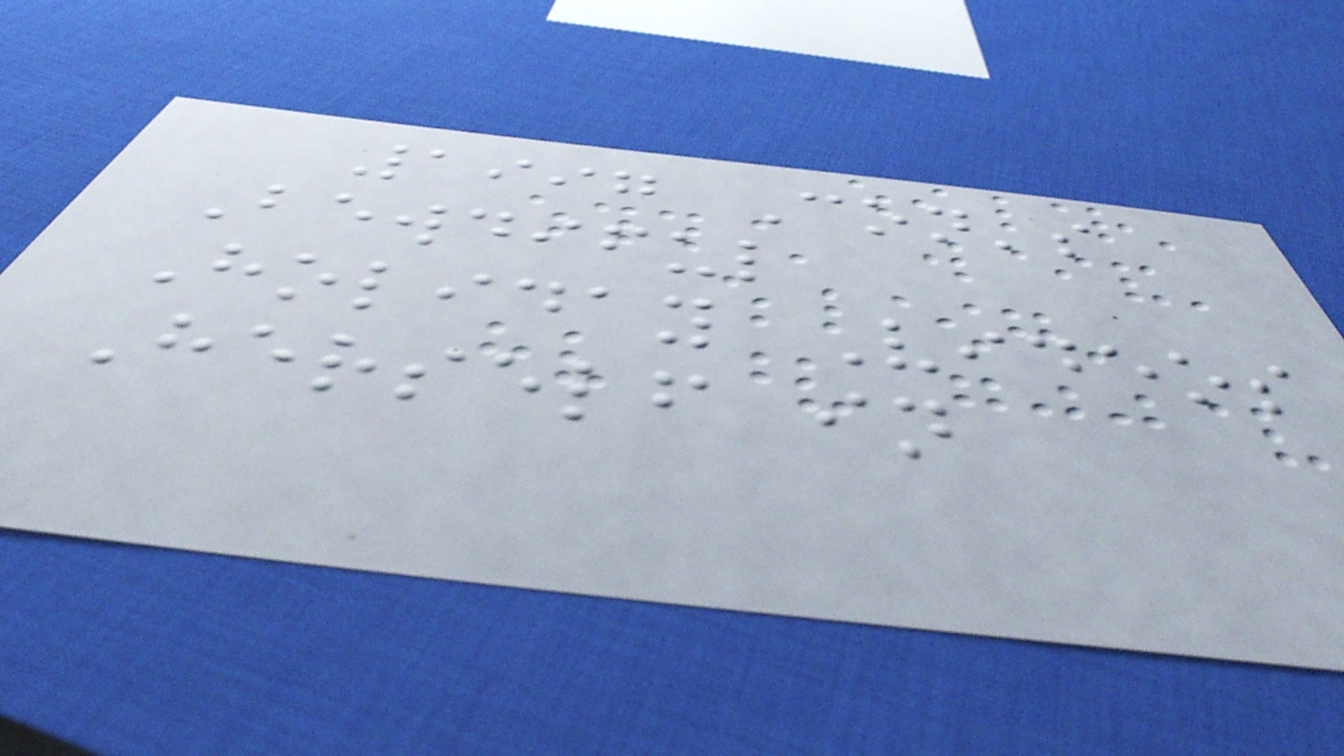1997 Con's
Bewdiful
Holiday Videos
Herself in
